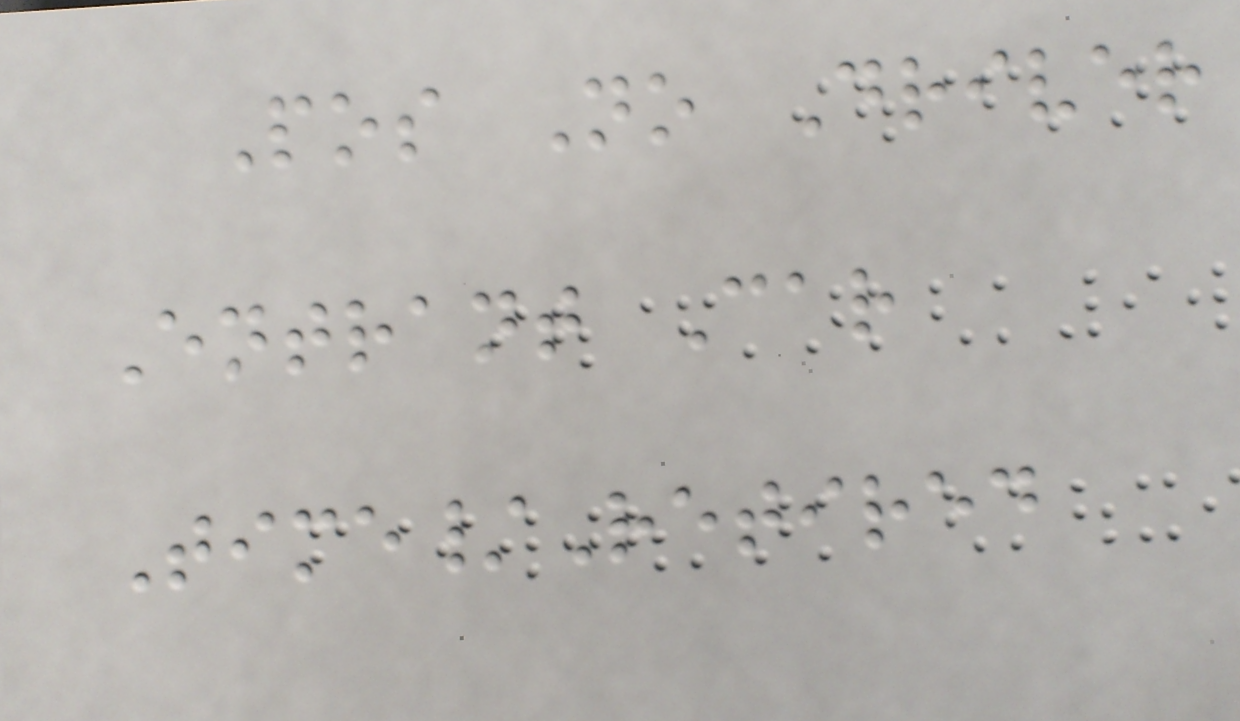Pos No Driver
Entrant Car
Time/Retired
